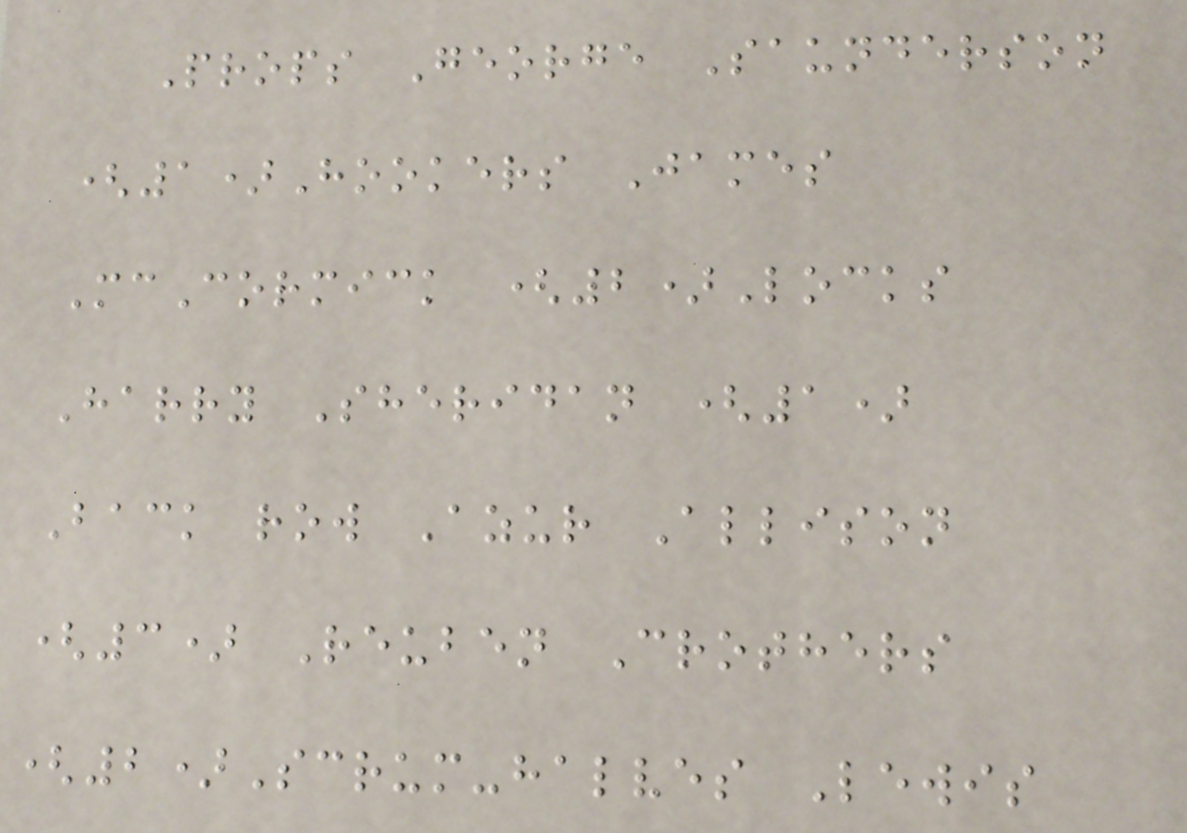Props George Saunderson
(1)Hookers James
McCormick (2)Locks
Harry Sheridan (1)
Back row Azur Allison
(3) Reuben Crothers
(2)Scrum-halves Lewis
